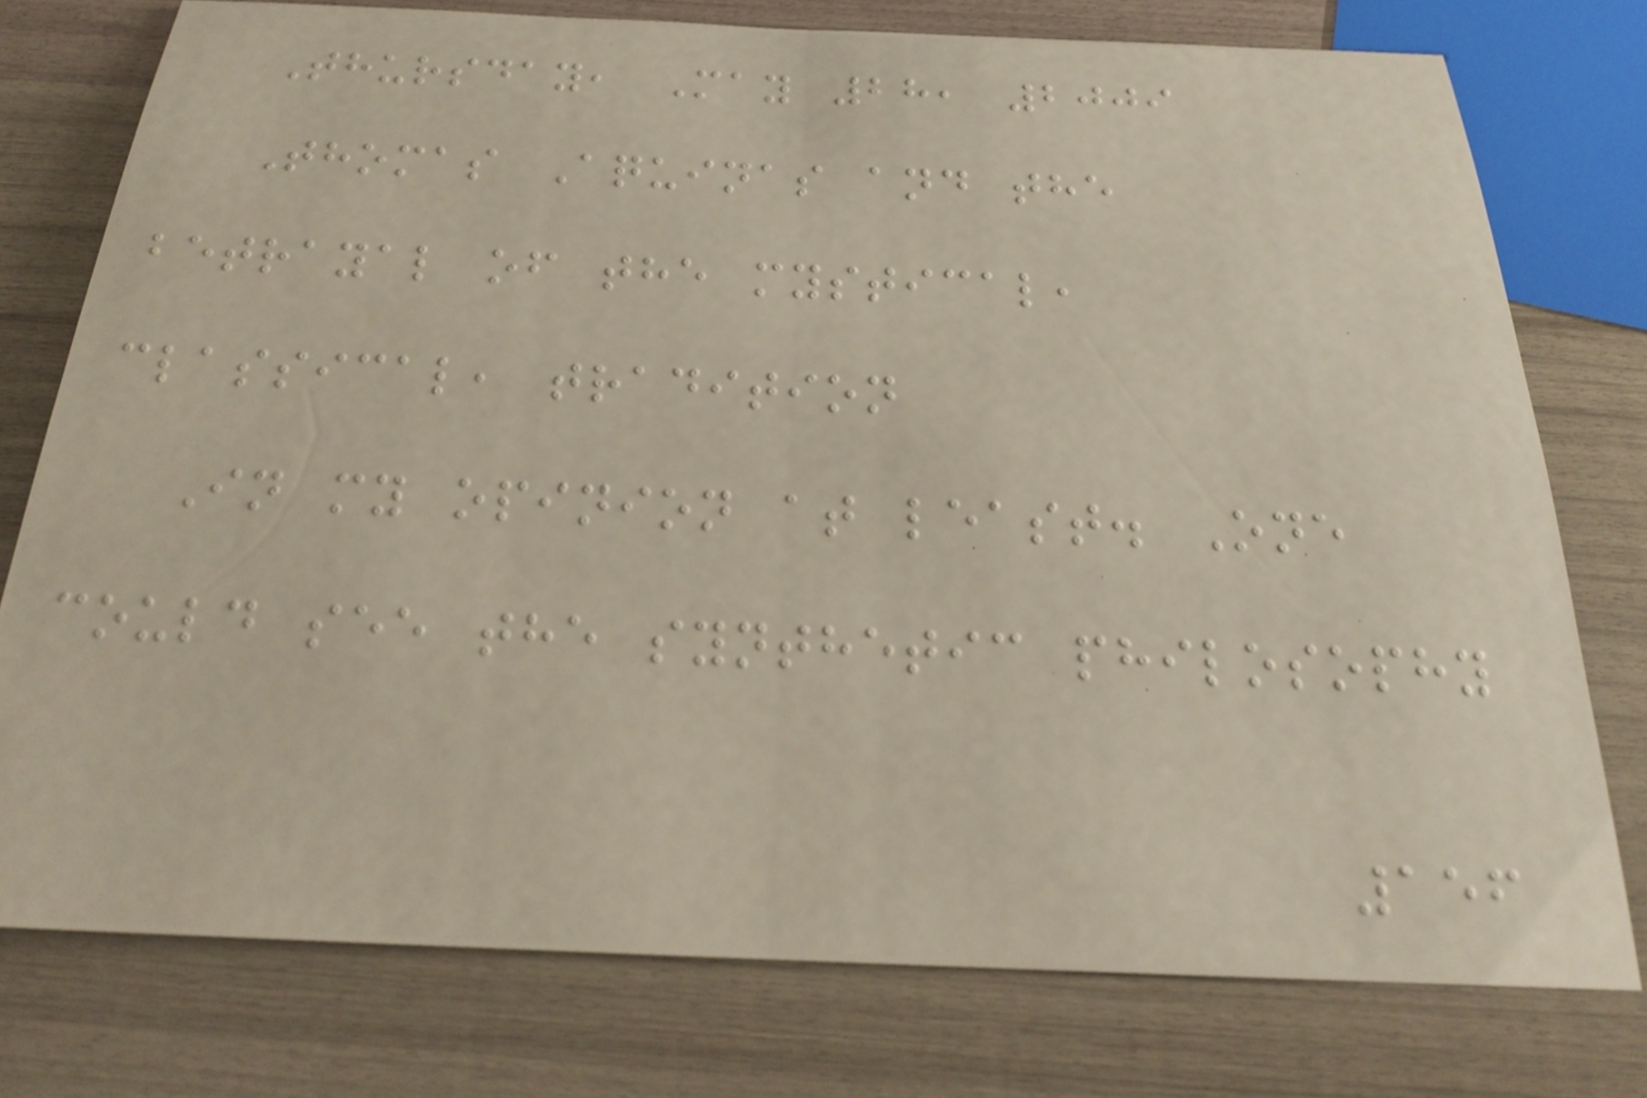Thursday, May 28, 2009
Thomas Aquinas and the
betrayal of the mystical,
classical, tradition
In my opinion at least. One
could see the synthetic philosophy
156
